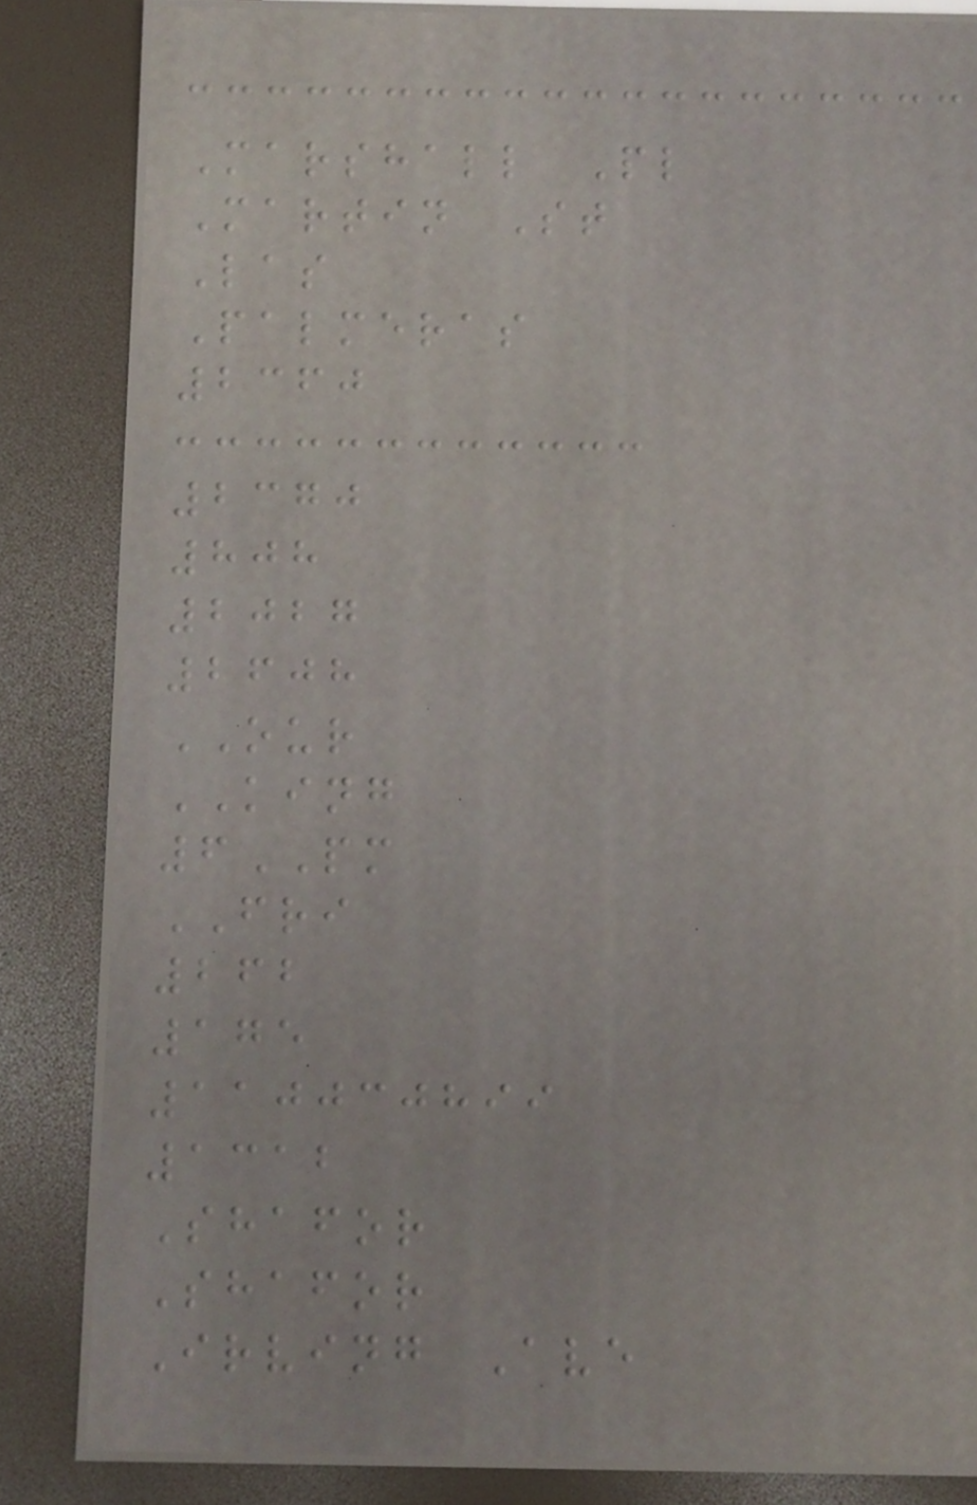Marshall Pl
Martin St
Las
Palmeras
2360
2370
808
2027
2608
OUR
KING
6PM
FRI
262
175
110030899
1312
Shafor
Shafor
Irving Ave
